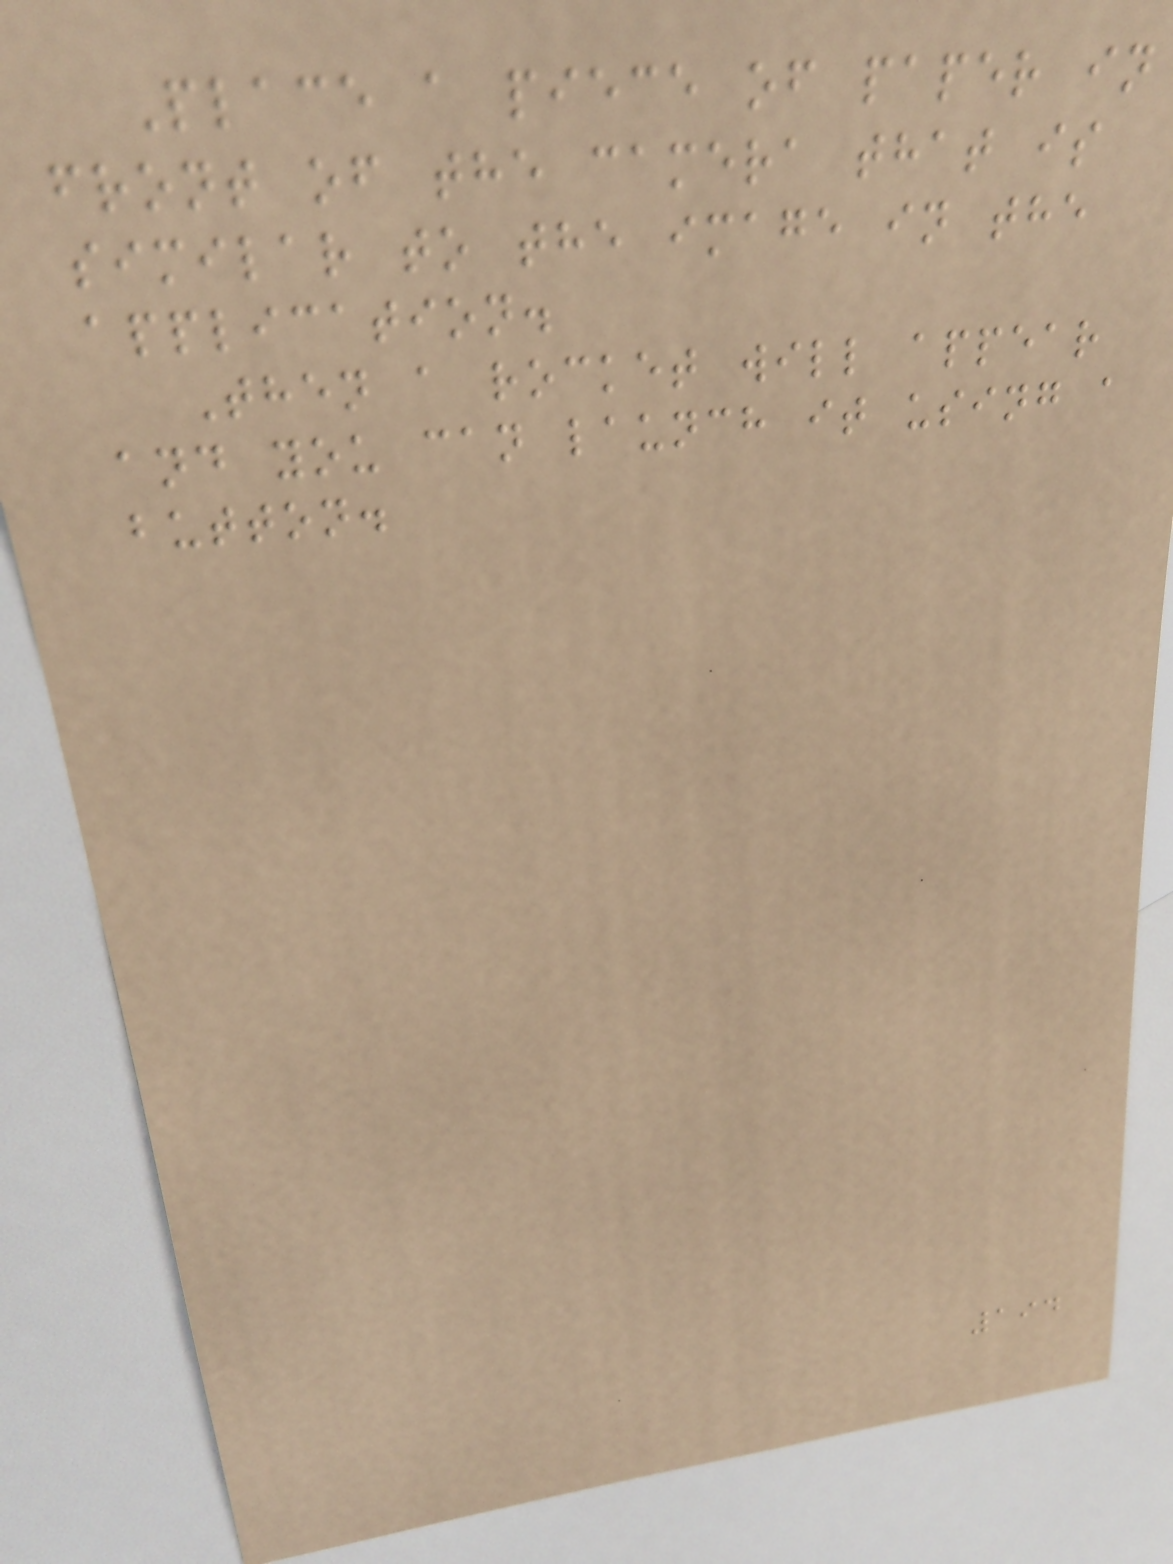Place a piece of paper in
front of the camera that is
similar to the image in the
application.
Then a rocket will appear
and you can launch it using a
button.
194
